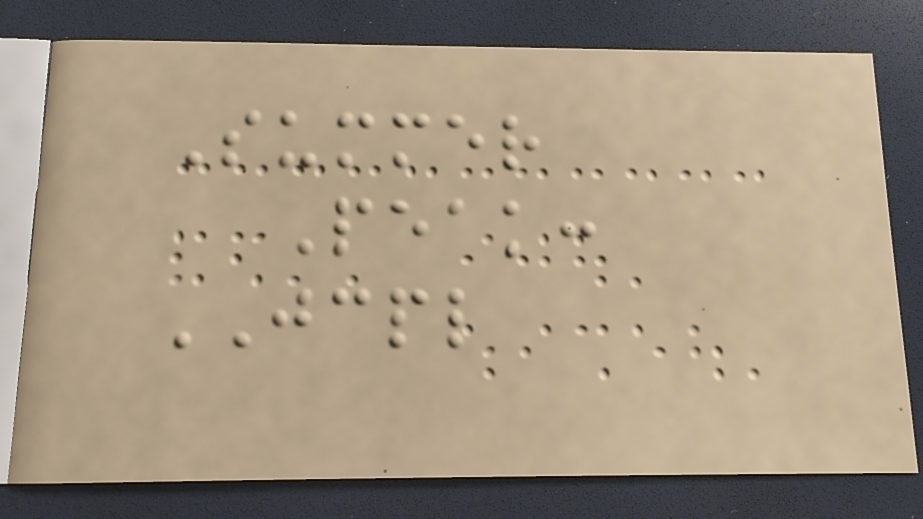Summer
Peak:
JCPL
